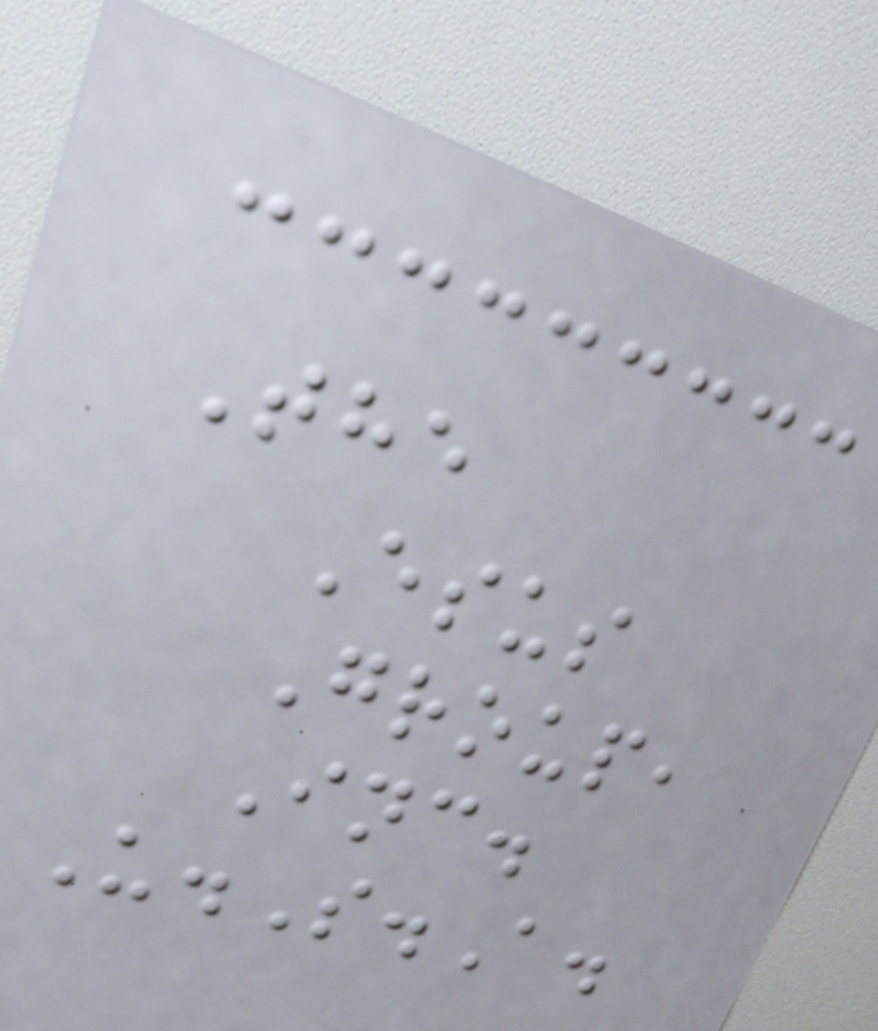The
Esus
Group,
Inc.
U.S.A.
